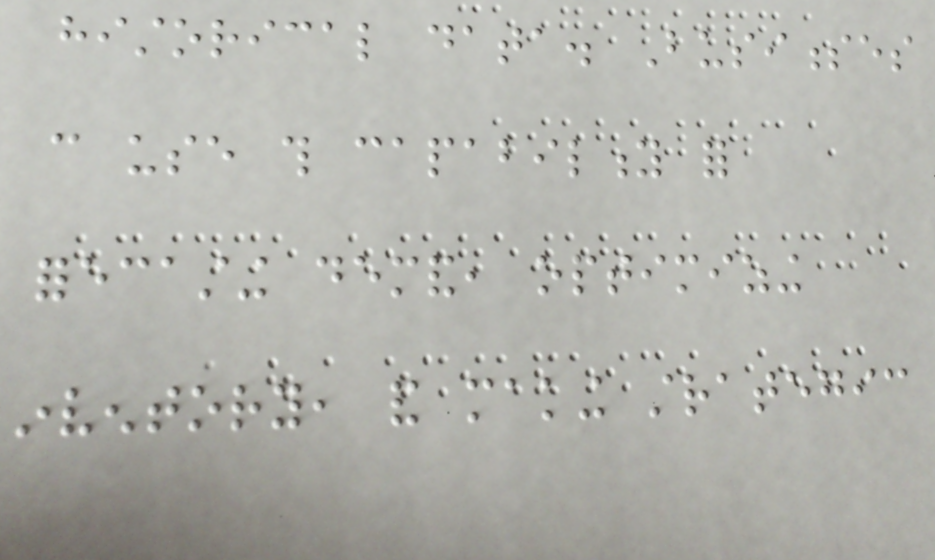historical data. Businesses
can use this capability for
forecasting demand, optimizing
inventory, and making strategic
